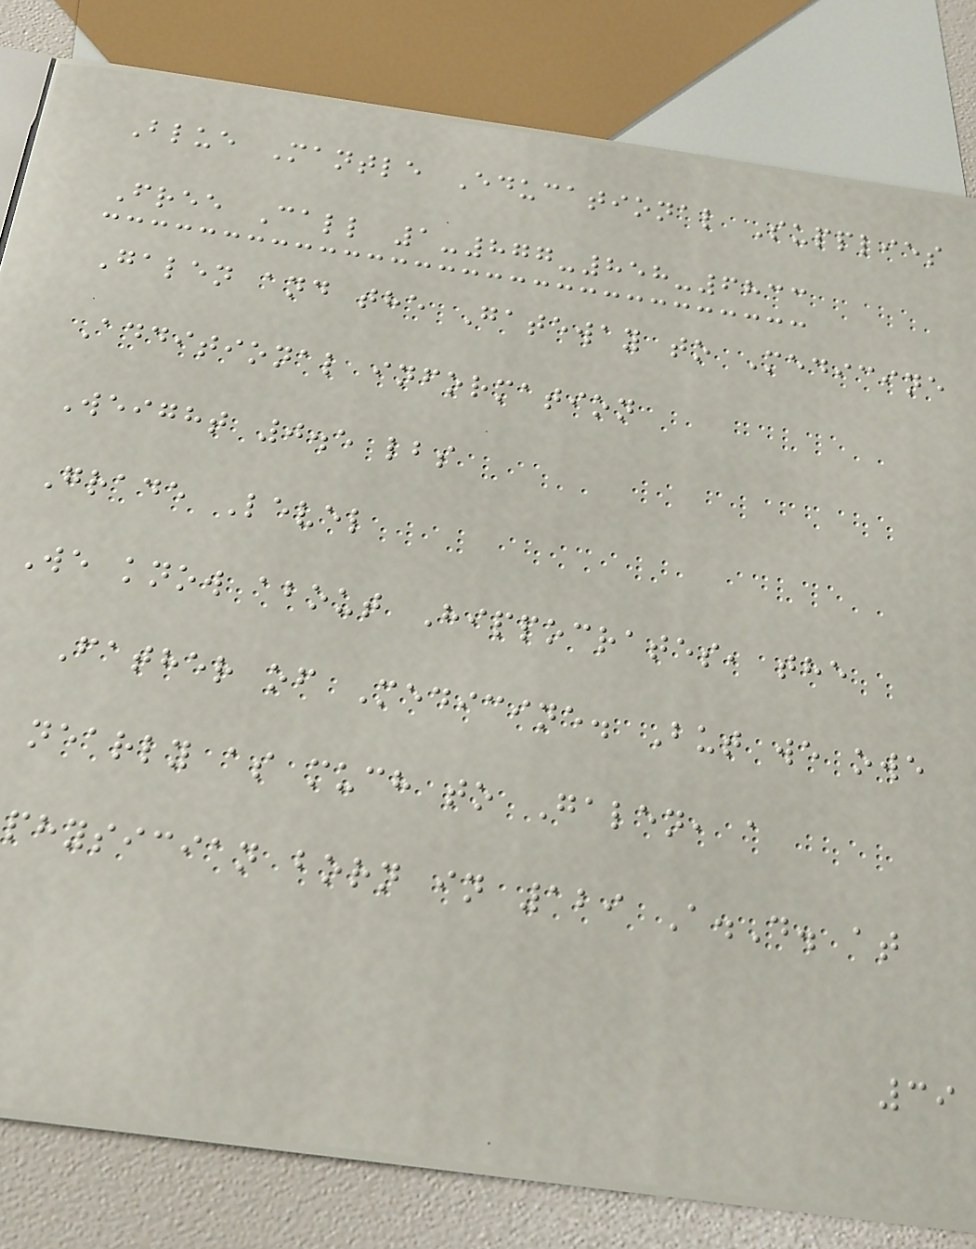Blue Mantle Educational Supplies
Free Call 1-877-858-6833
Galen and the Gateway to Medicine
Additional information
Weight 0.5 lbs
Grade Level
We know about Hippocrates, the
Father of Medicine. But we owe
nearly as much to Galen, a
physician born in 129 A.D. at
39
